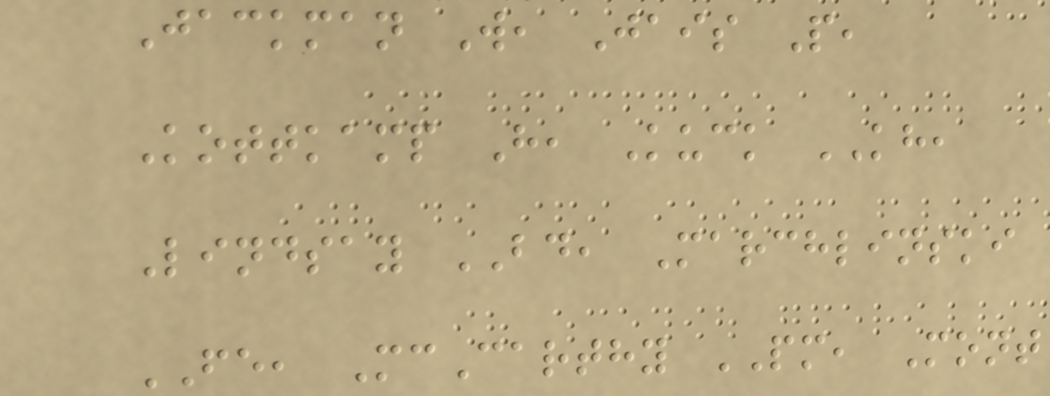Jackman W, Jais P,
Kottkamp H, Kuck KH,
Lindsay BD, Marchlinski
FE, McCarthy PM, Mont
